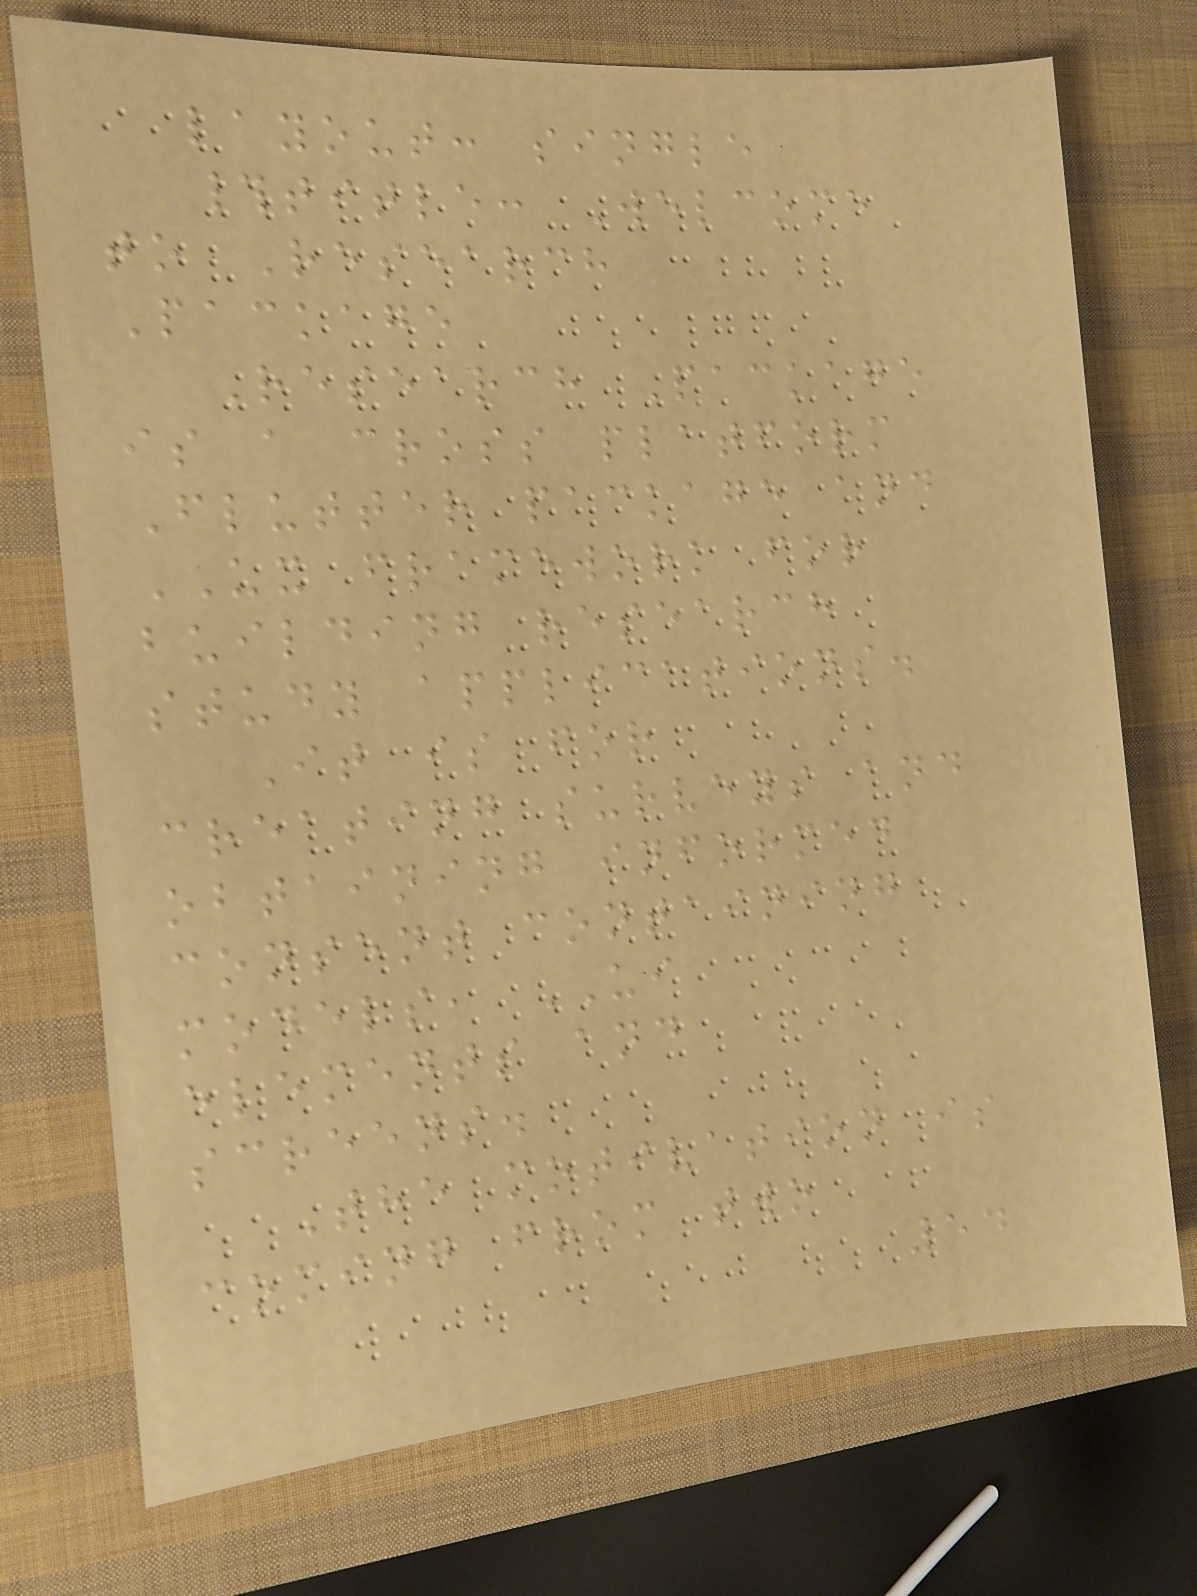layout: single
#title: Welcome
to Research
Package
Research Package
is a cross platform
Flutter package and
UX framework for
building research
study applications.
It is for
creating surveys and
obtaining informed
consent containing
models, UI
elements and
screens.
The motivation is
coming from two
54
